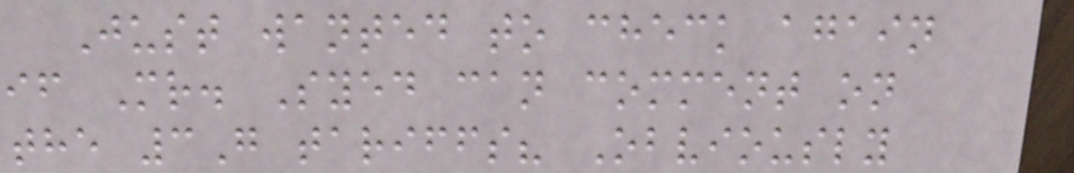Just wanted to check again
if Mr. Syed can comment on
the 3G tariffs? Obviously
